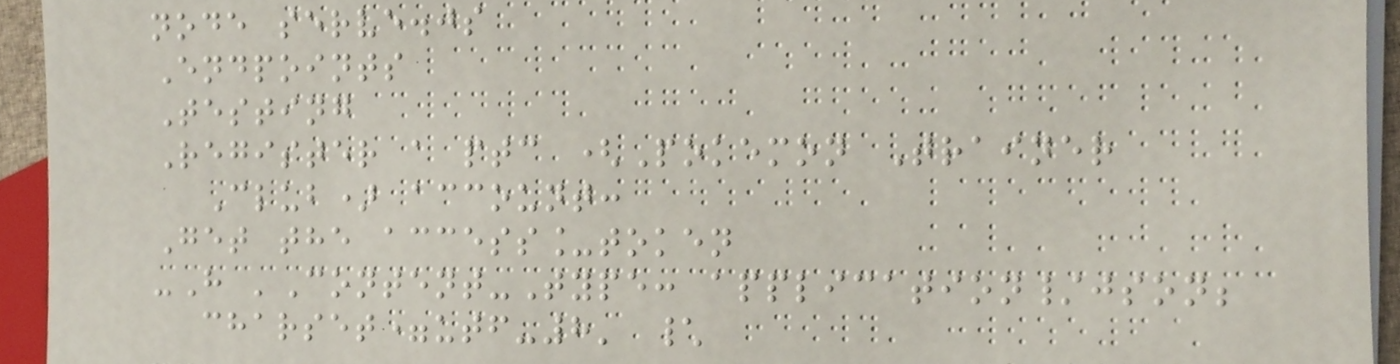node serve.js
Endpoints
Testing
Register a ptc (Pokemon Trainer
Club) account:
Get the access_token
-H 'Content-Type: application/json;
charset=utf-8' \
